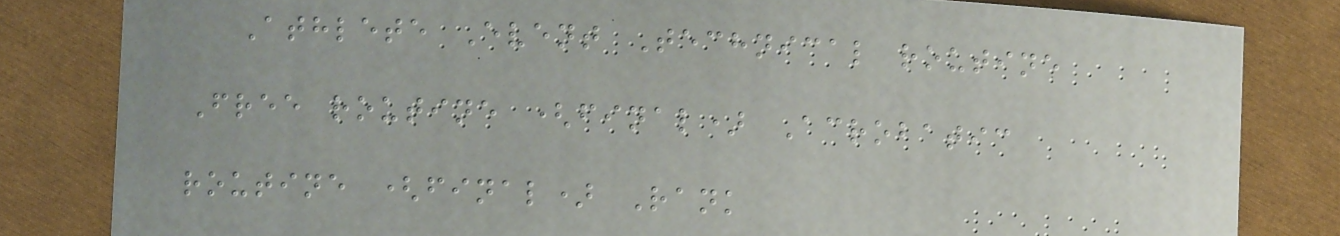Athlete Event Technical routine
Free routine (final) Acrobatic
routine (final) Rank
